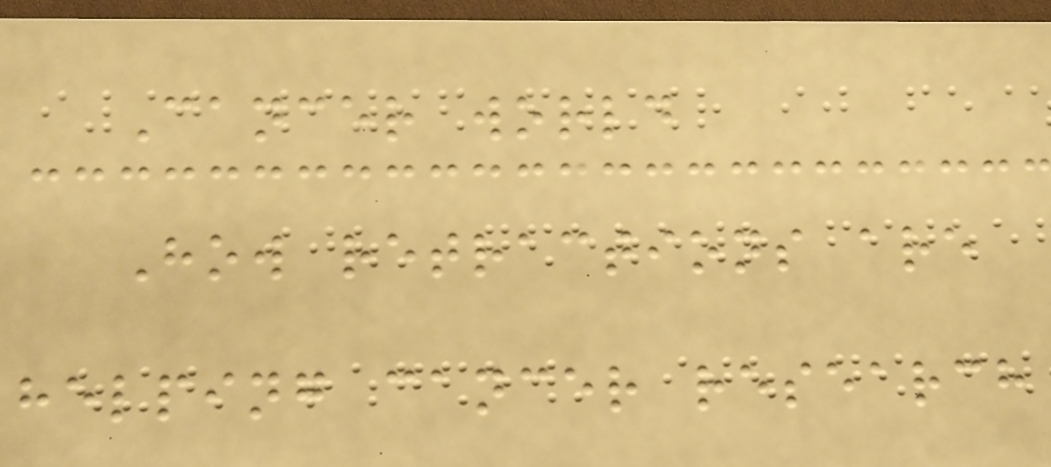Cancer world
How retractions are
helping cancer research
